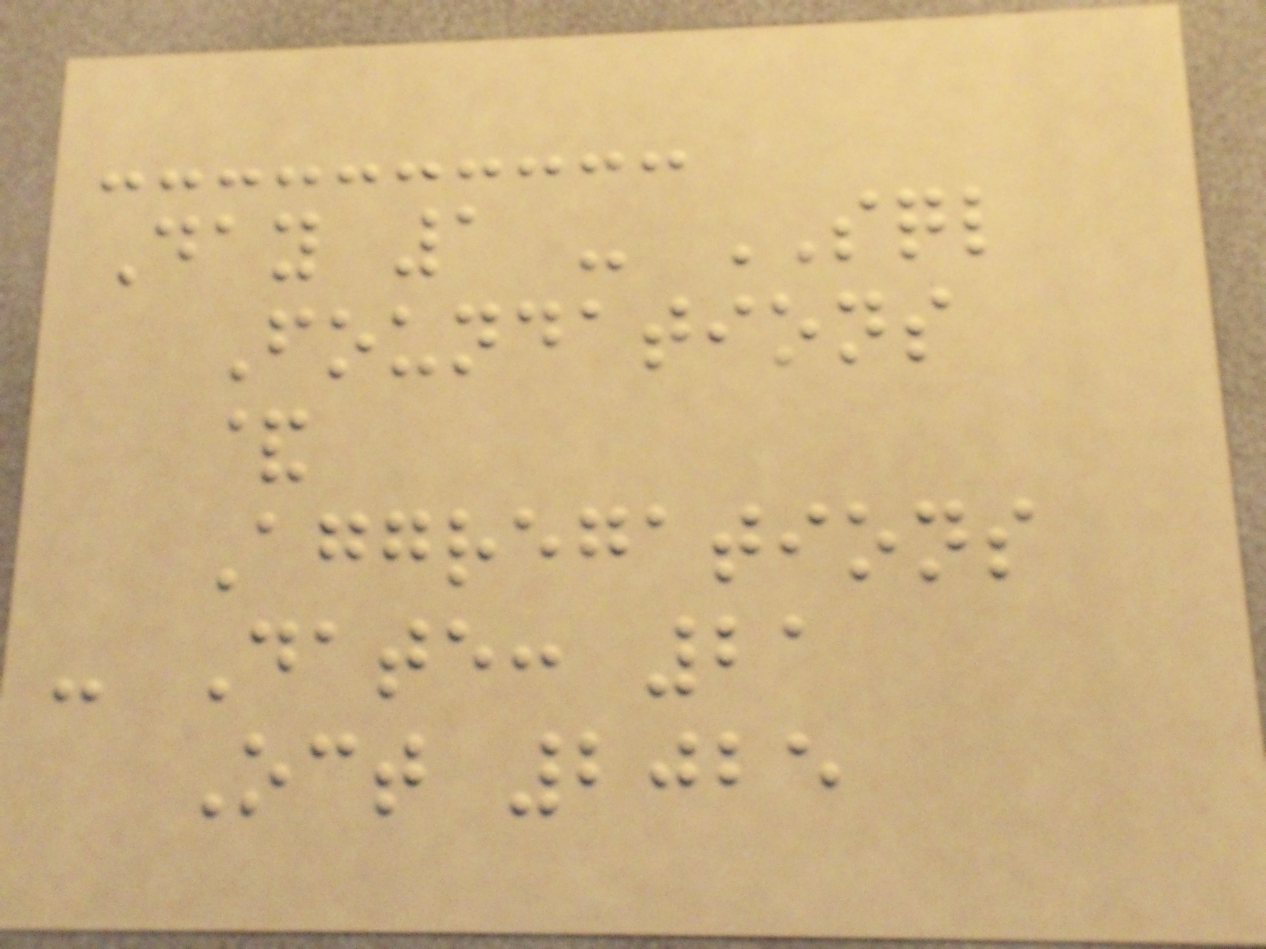Day 1 - SQL
Foundations
&
Aggregations
- Date: 21
Oct 2025
